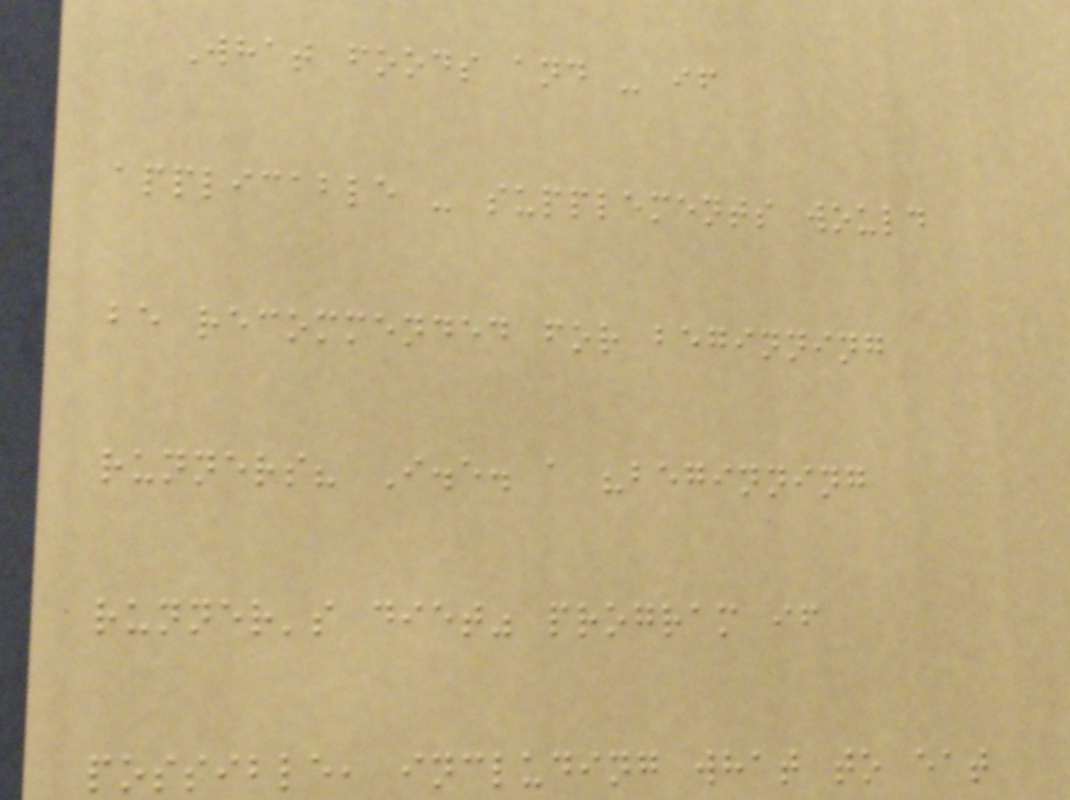What foods and - if
applicable - supplements would
be recommended for beginning
runners? I.e. a "beginning
runner's diet" program if
possible, including what to eat
